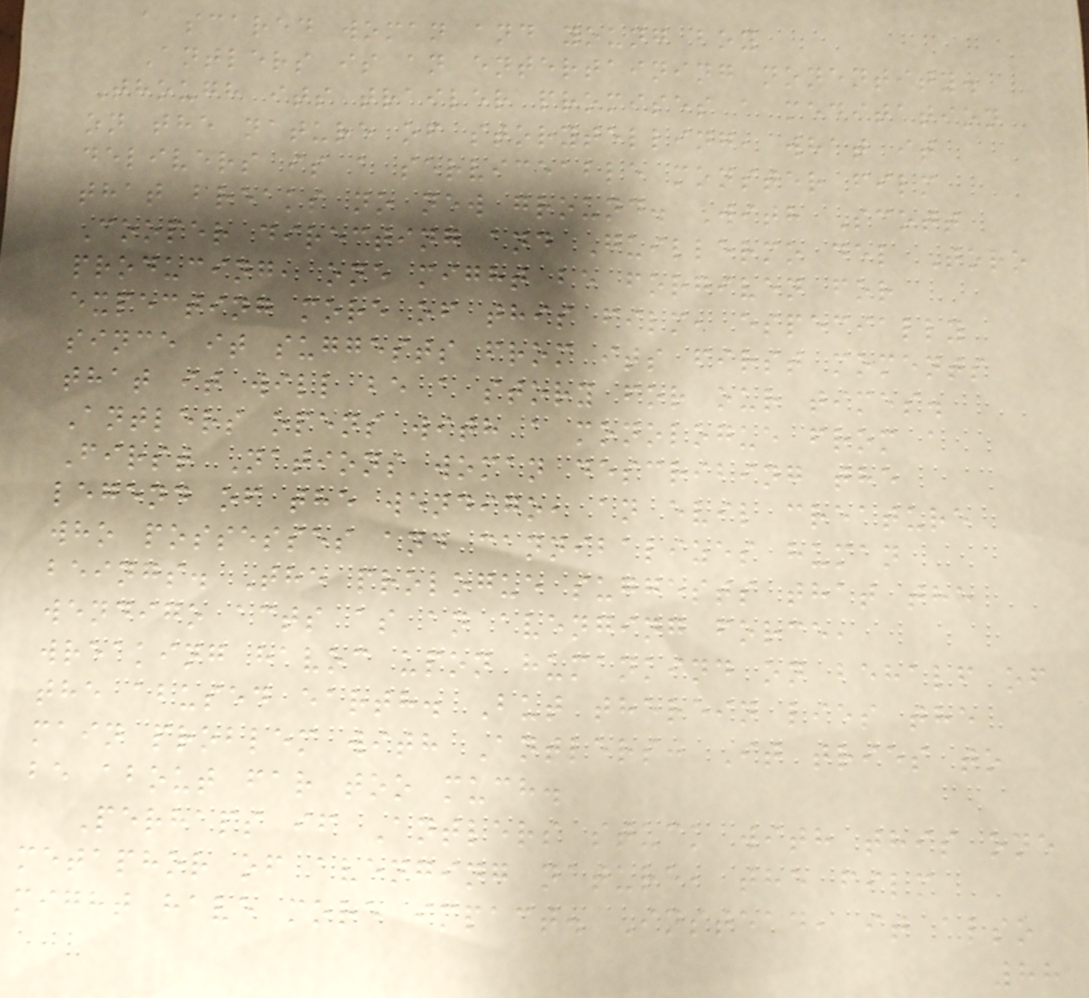a scared woman and young boy
Antlers is an entertaining nonentity.
Though its trailer promises a meditation
on the nature of storytelling, what it
delivers is a serviceable monster film
that breaks no new ground. With Scott
Cooper directing and Guillermo del Toro
producing, one might be forgiven for
expecting more of this film, especially
since it suggests from its first moments
that it will be a story for our times.
Antlers opens with a monologue from a
First Nations woman describing the
legend of the wendigo, an evil creature
who possesses and cannibalizes human
beings. The prologue suggests that the
wendigo acts as an avenging force,
wreaking havoc upon humankind on behalf of
the abused earth. But therein lies the
main problem with Antlers: It tries to
be about far too much.
Perhaps if Antlers stuck with this one
metaphor of avenging nature, the film
might have more impact. Instead, it also
88
